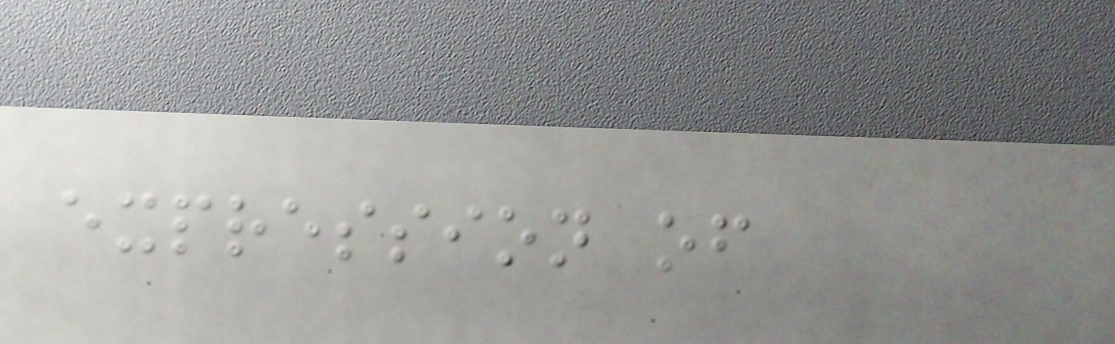expression of
